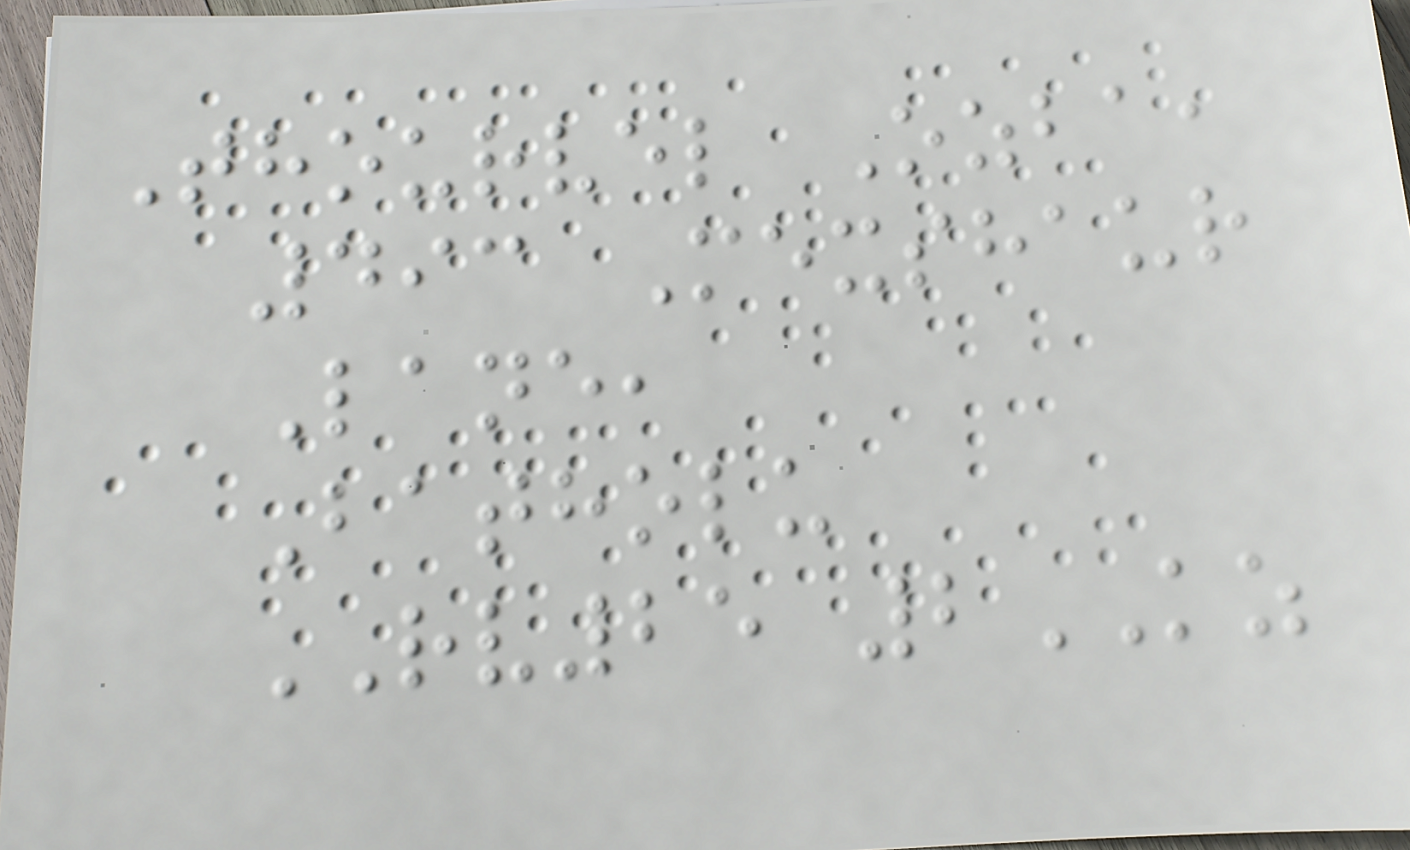Thourvel Ozba,
493 Mexshaur
Lane,
Batholu
RV25 2KZ
